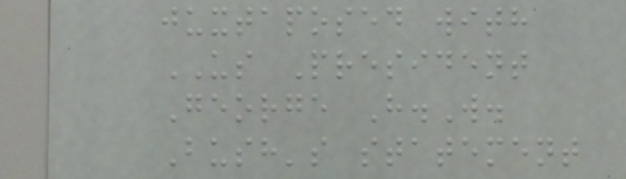juxtaposed with
US President
George H.W.
Bush's statement
